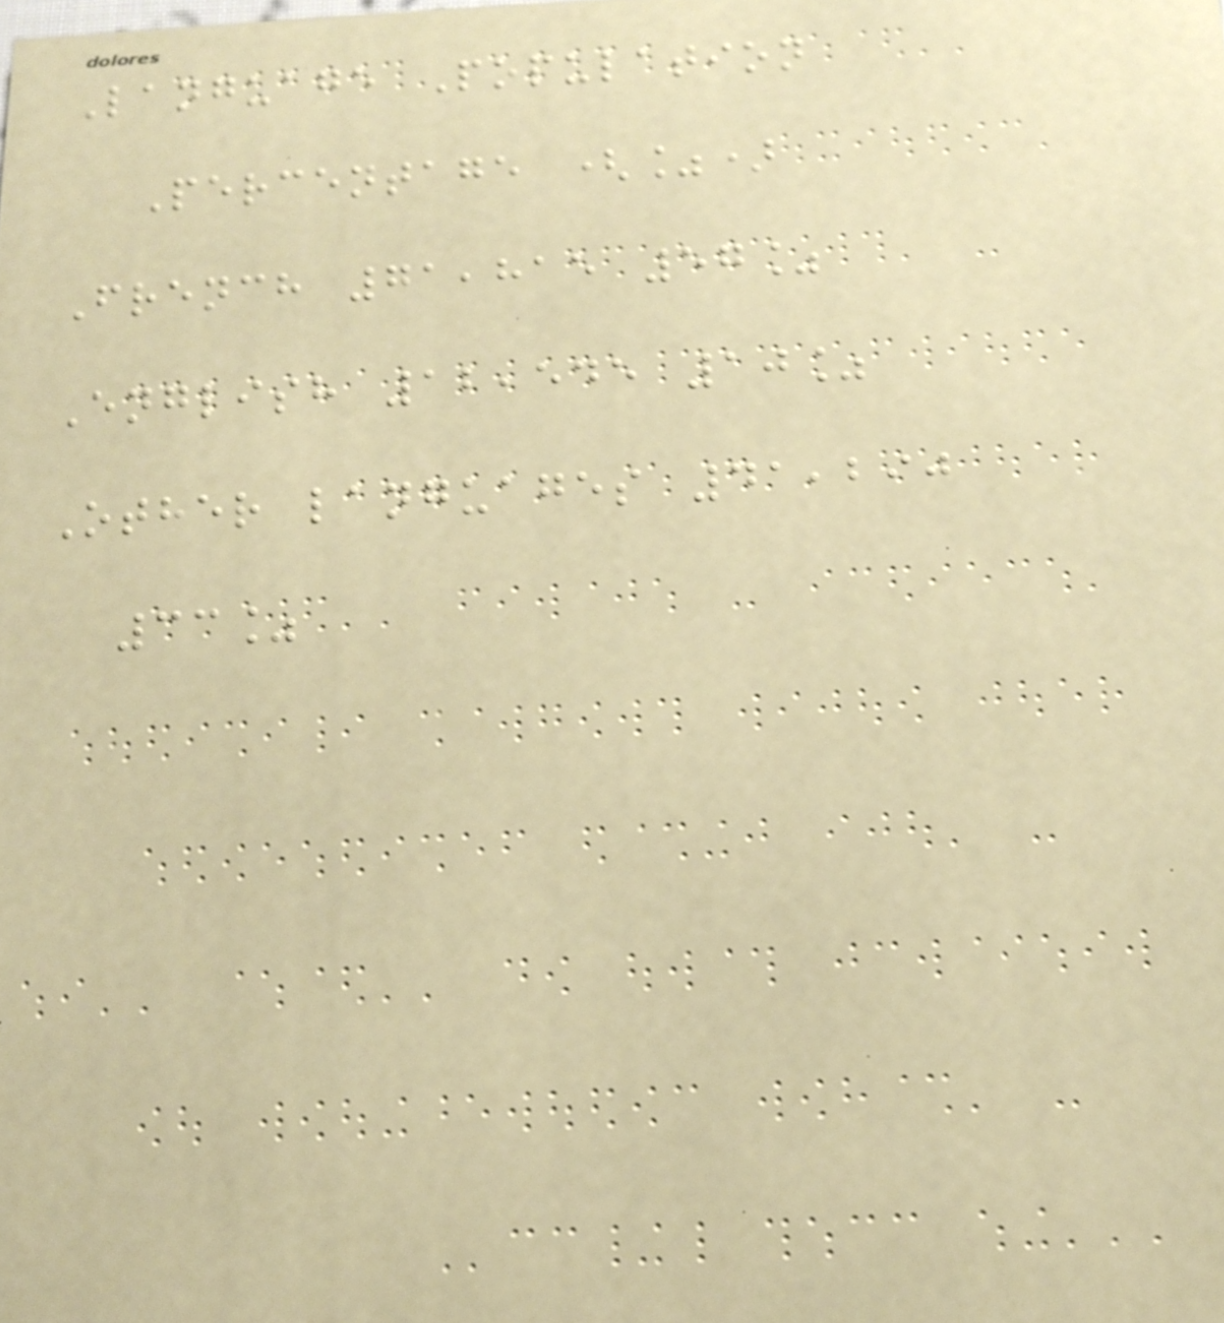Language Population
Percentage (%)
French 71,815 57%
English 12,545 10%
Other languages 41,290
33%
